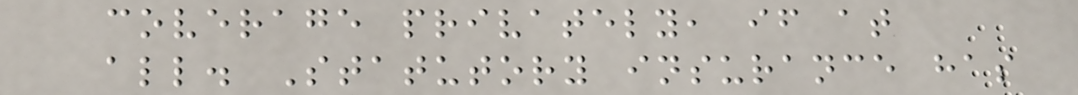coverage privately, if at
all. Statutory insurance has
